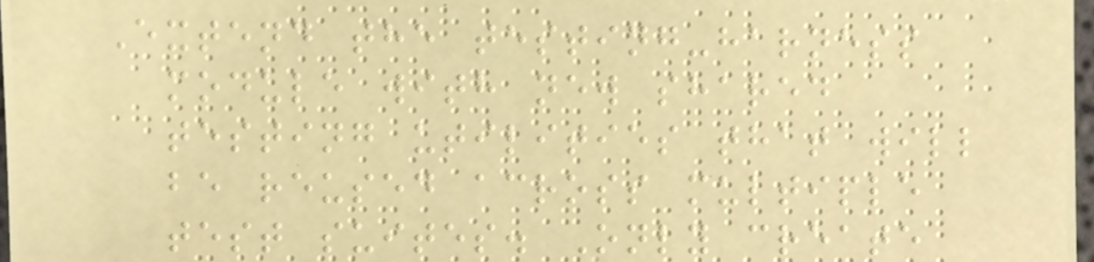Extend the testing-harness
module with new shared
testing utilities that will
be reused across multiple
test suites. Only create
